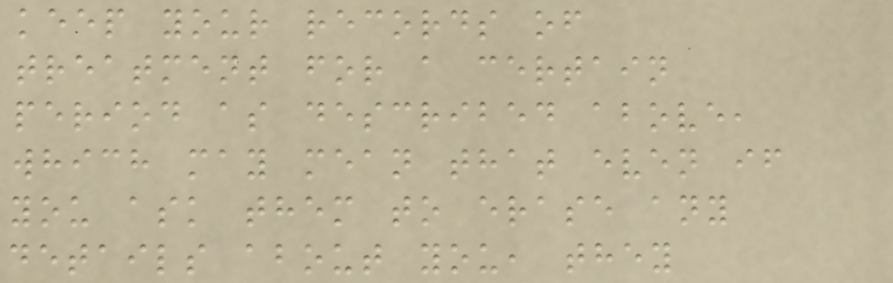keep your records of
treatment for a certain
period as described above,
which may mean that even if
you ask them to erase any
details about you, they
